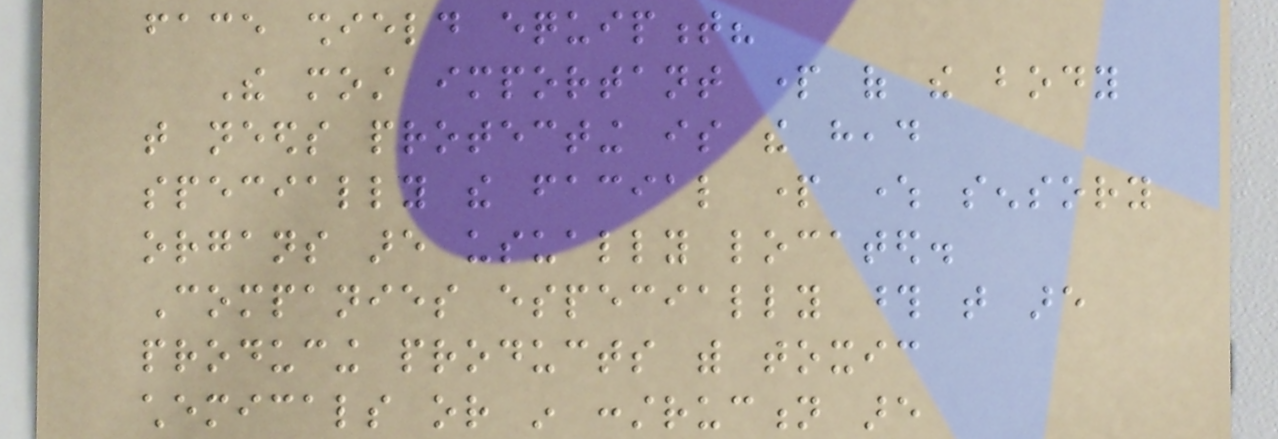face shield equipment?
The most important part of the body
that needs protecting is the head
specially the facial part where sensory
organs are usually located.
Companies especially those that are
producing products with toxic
chemicals or in construction are
